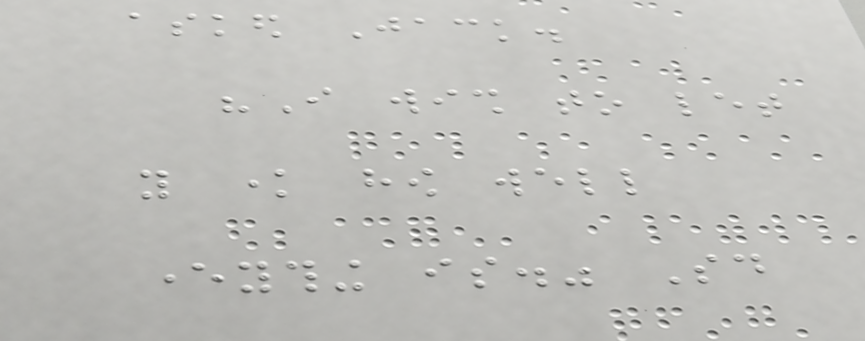asked Jack.
"I wish to let
you know how well
everything is." Said
